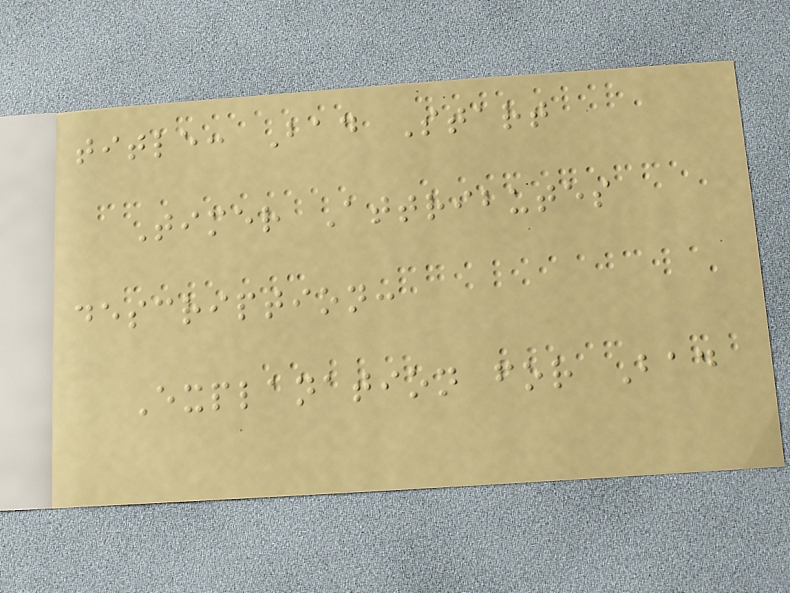title: Bad Start
Timer Attributes
description:
Explanation for Bad
